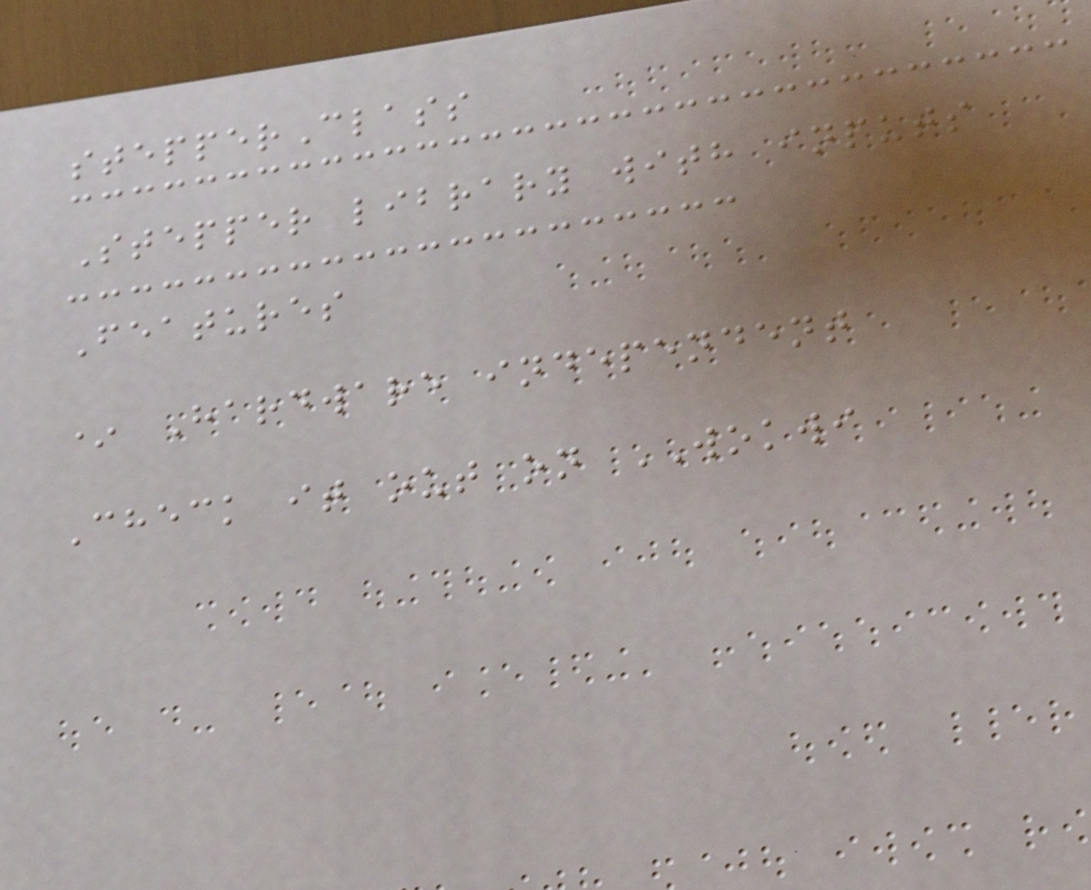stepperClass
Stepper library with inputs
Features
* Hardware independent
Check it out on WOKWI
